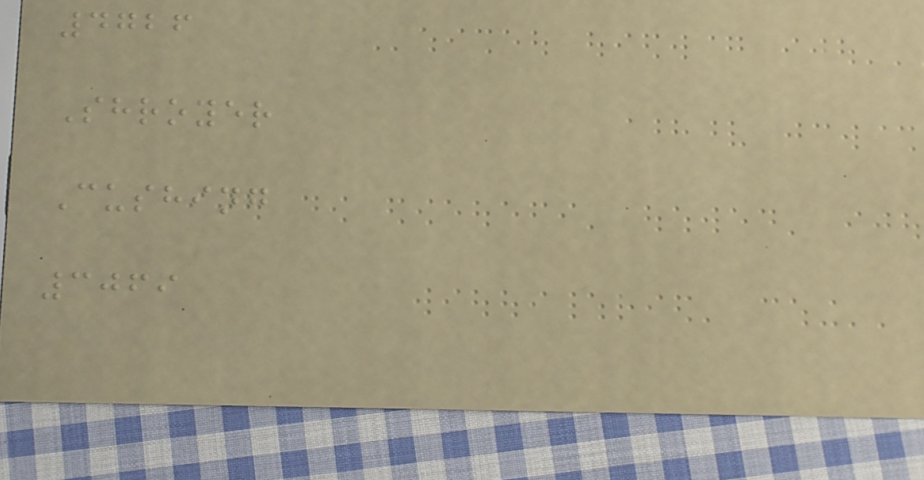4726
Shroyer
Cushing
3069
